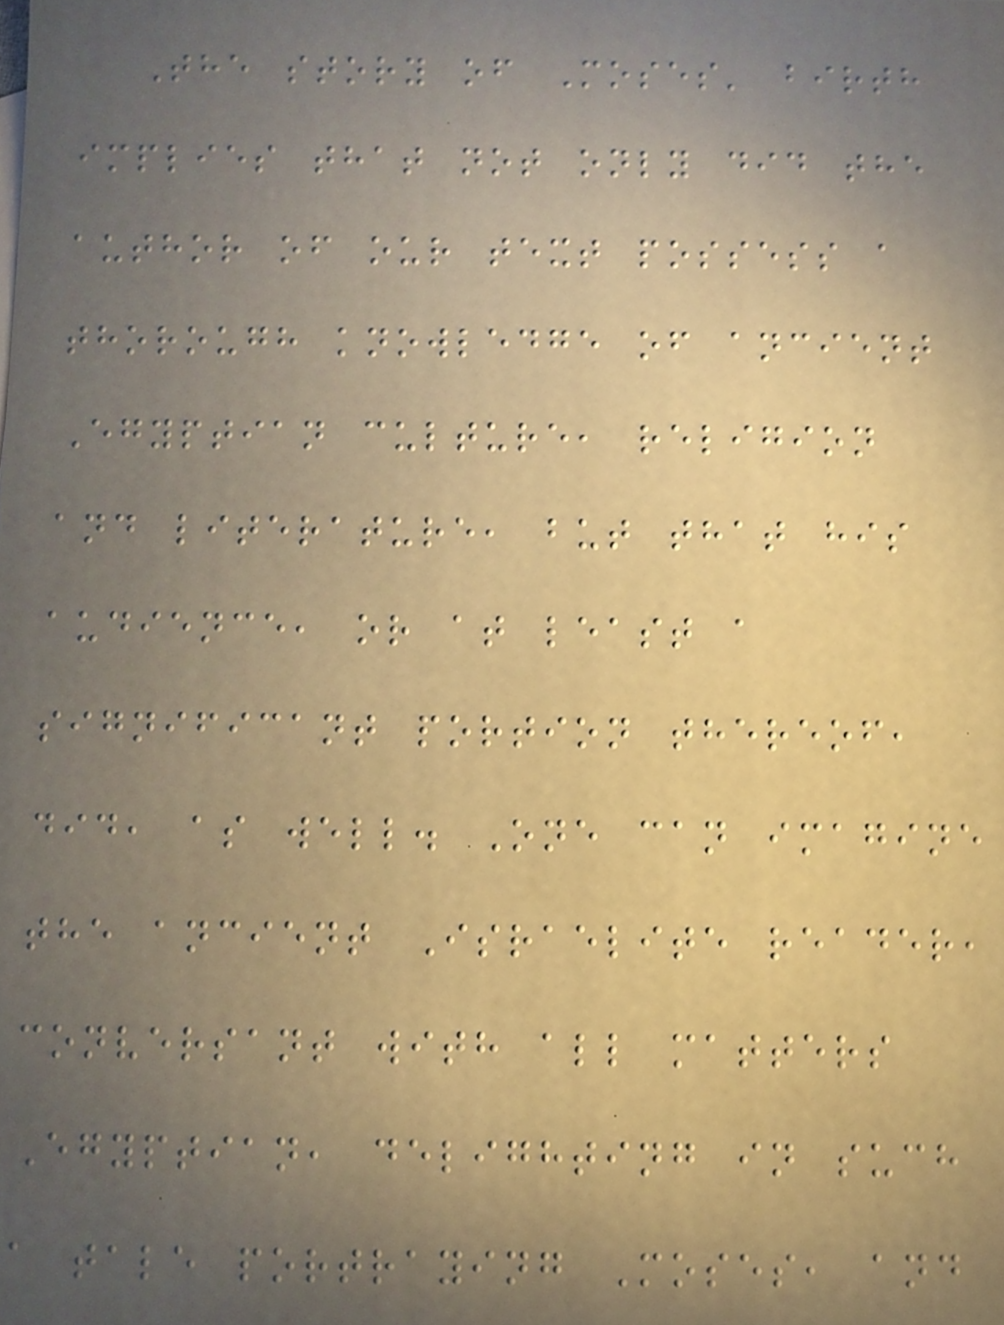The story of Moses' birth
implies that not only did the
author of our text possess a
thorough knowledge of ancient
Egyptian culture, religion
and literature, but that his
audience, or at least a
significant portion thereof,
did, as well. One can imagine
the ancient Israelite reader,
conversant with all matters
Egyptian, delighting in such
a tale portraying Moses, and
